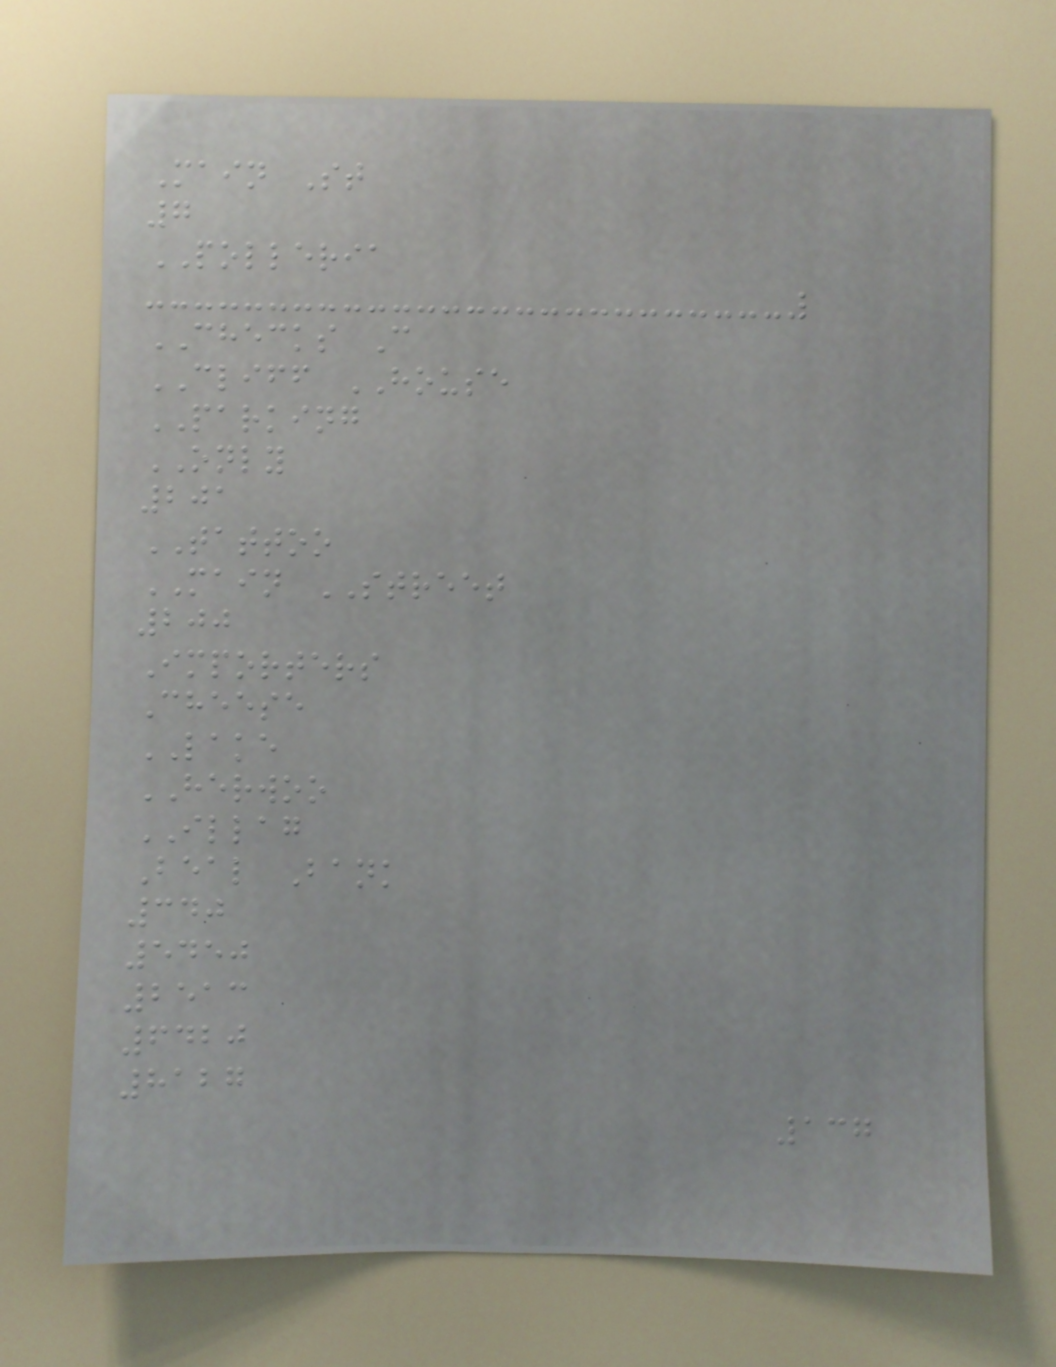Main St
7
POLLERIA
CHECKS C
CLIFF HOUSE
PARKING
ONLY
201
TATTOO
MAIN STREET
200
Importers
Cheese
LAKE
HERWOO
ILLAG
Beal Bank
340
5450
2513
6420
8127
137
